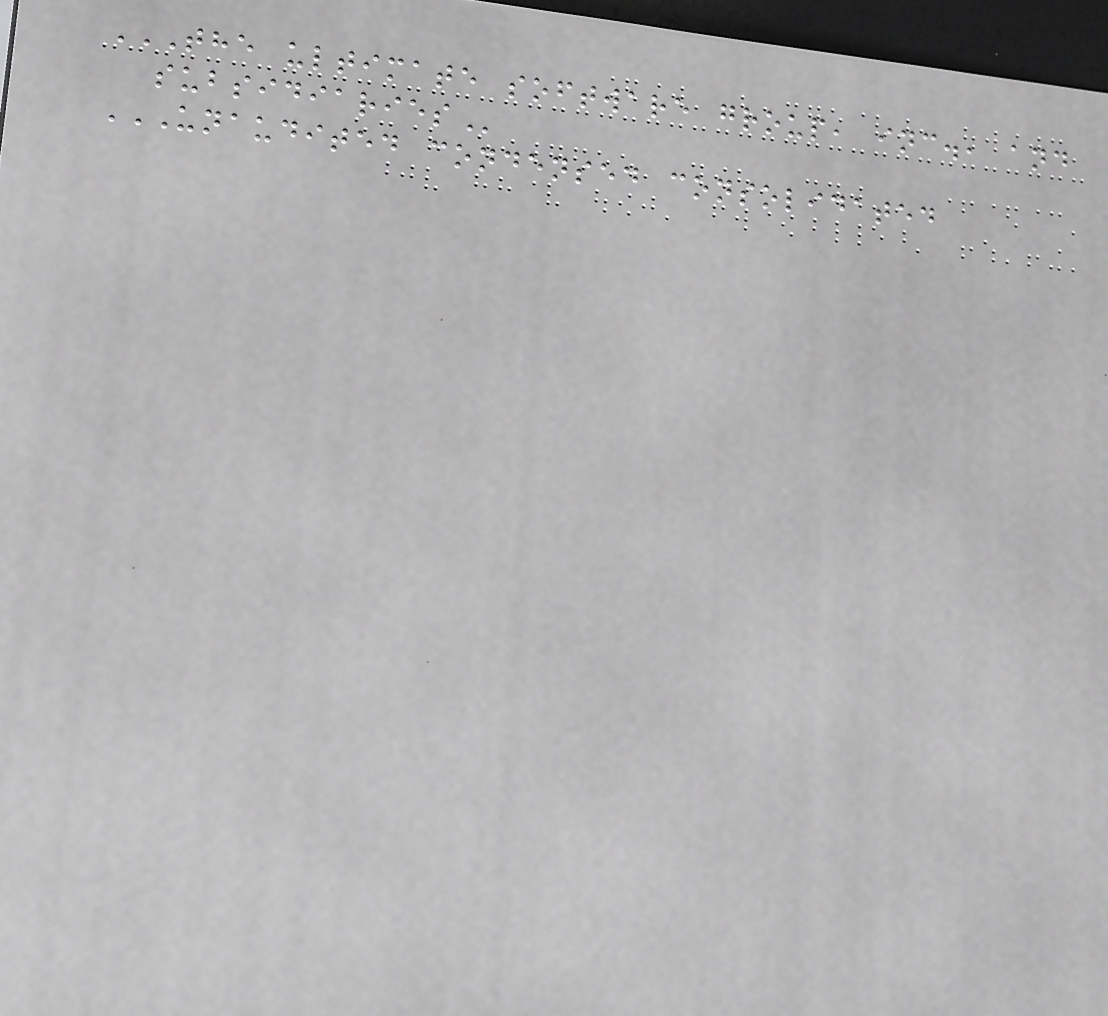THE ULTIMATE SOFTWARE GROUP, INC., AND
SUBSIDIARIES
UNAUDITED CONDENSED CONSOLIDATED
